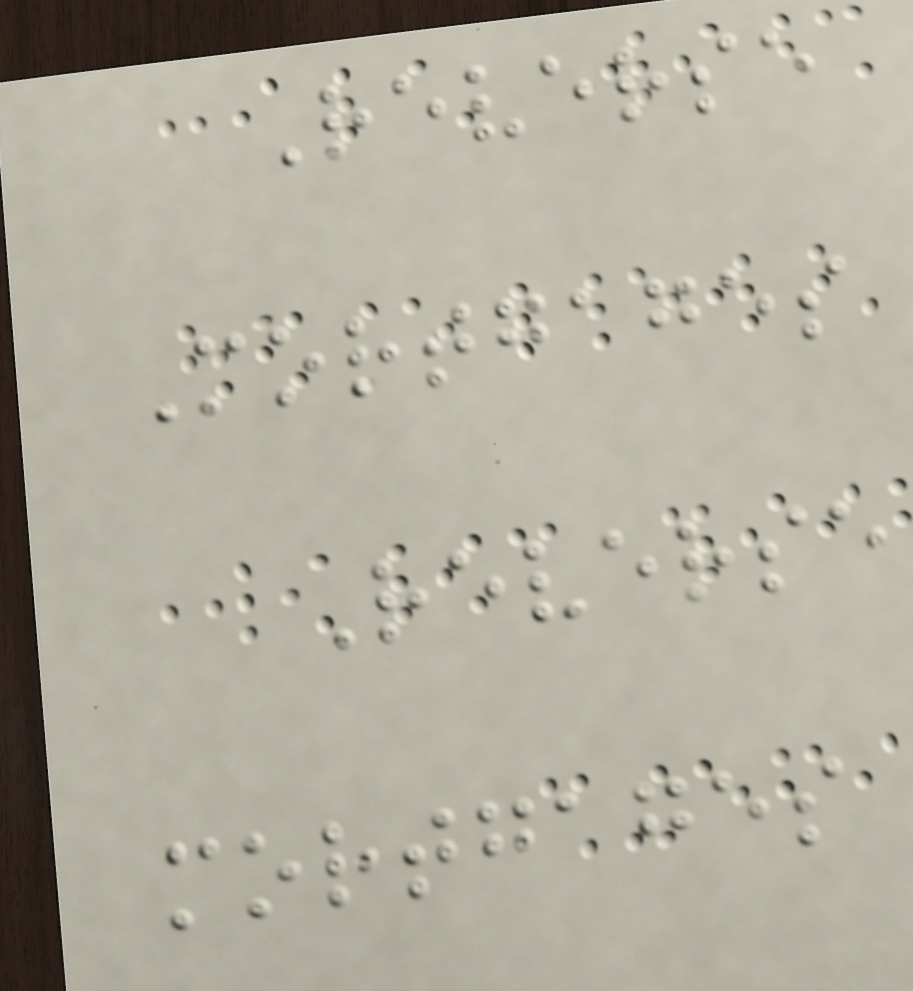Reverse
Mortgages
Reverse
mortgages
